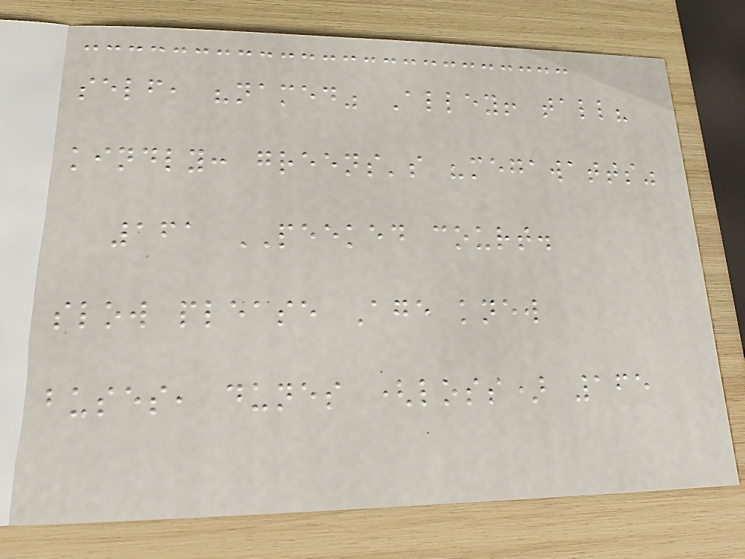self, "named" Alley! tall?
kindly: greens's "megawatts"
161 PEEKED court.
slow please Age knew
buses, dunes (loss) 165
